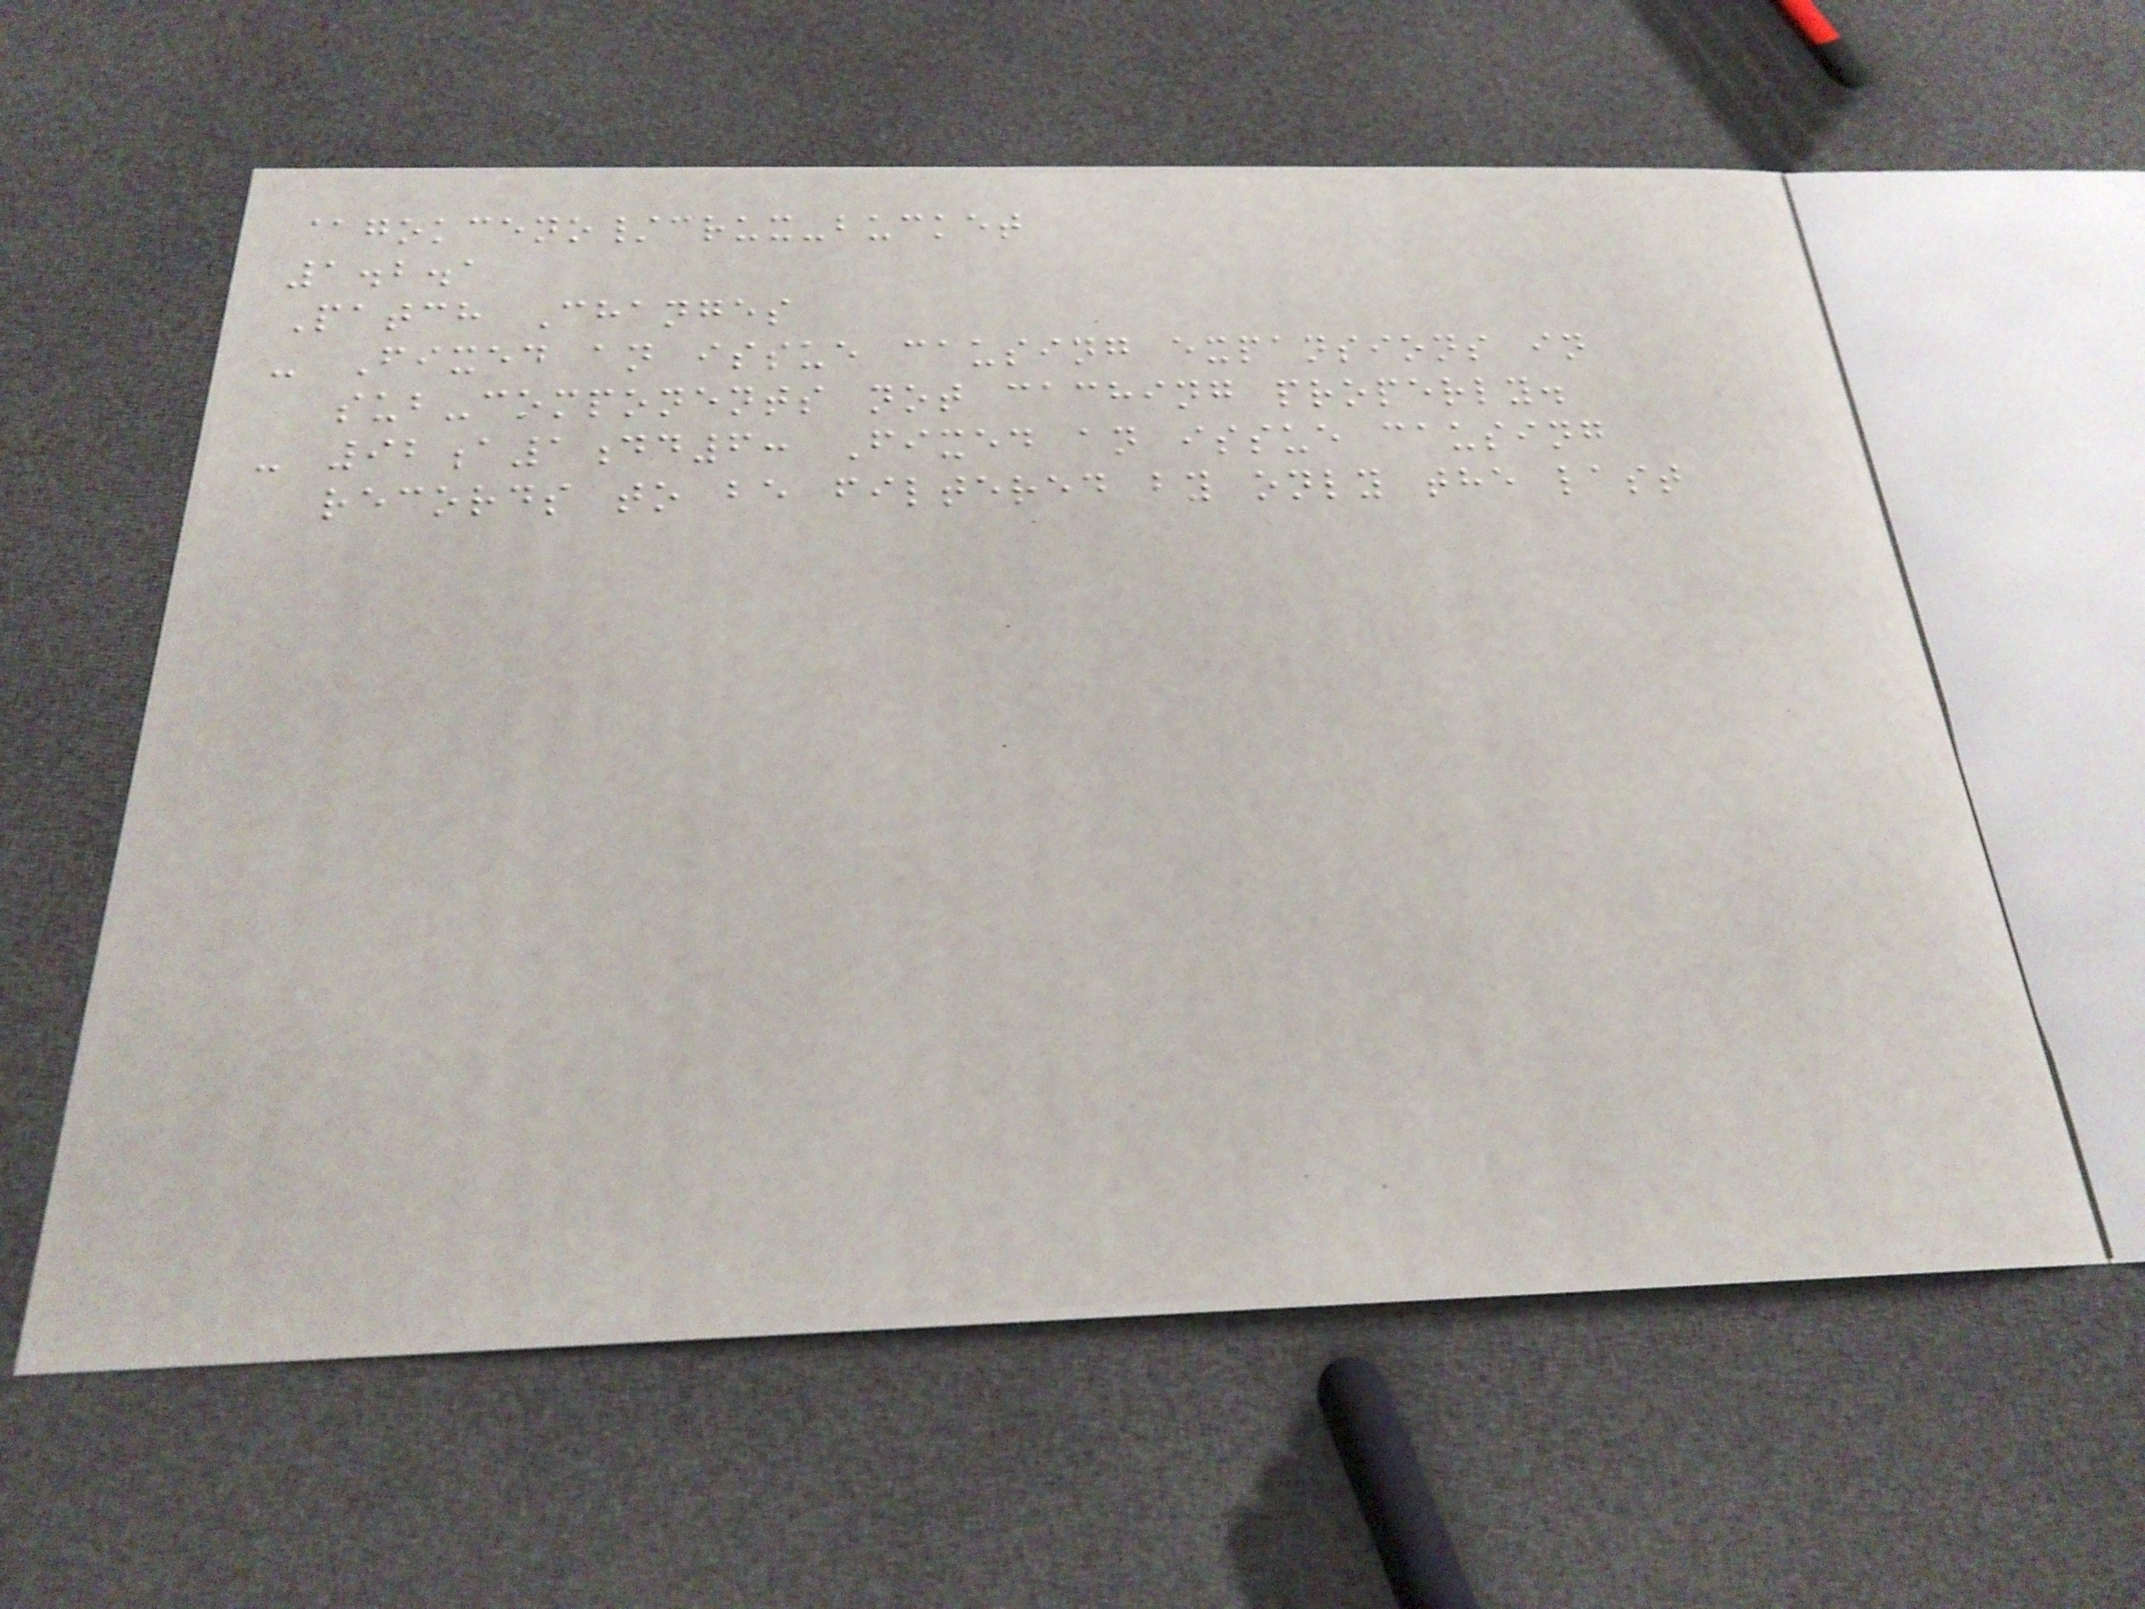@gokceno/crux-bucket
1.2.1
Patch Changes
- Fixed an issue causing expansions in
sub-components not caching properly.
- 92a1dd6: Fixed an issue causing
records to be filtered by only the last
